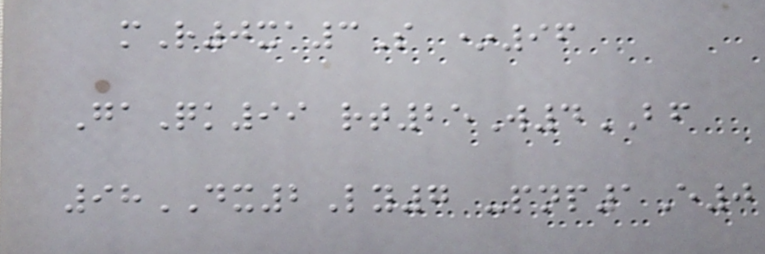mR0xa3S *96
GaQk99 rt25W4BF
98DX2Ly7 -pnp1E0
